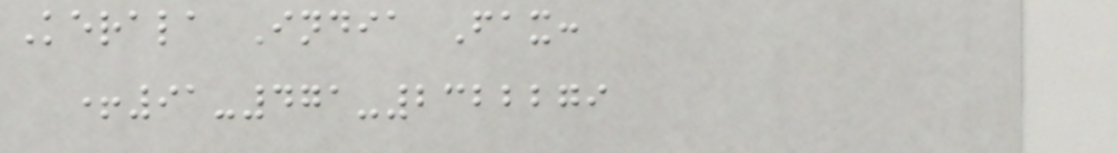Kerala India Fax:
+91-471-2322279
